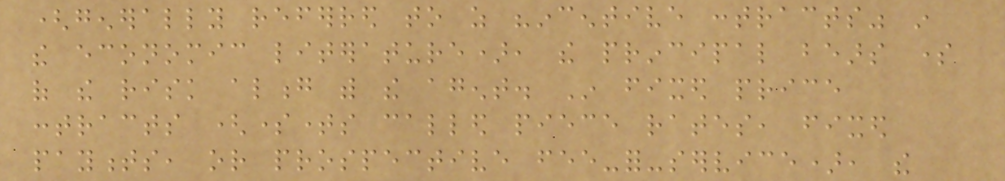(generally referred to as "incentive contracts" in
the economic literature), the principal bears some
of the risk along with the agent. In fixed price
contracts (sometimes called piece rates, fixed
payments, or prospective fee-for-service), the
